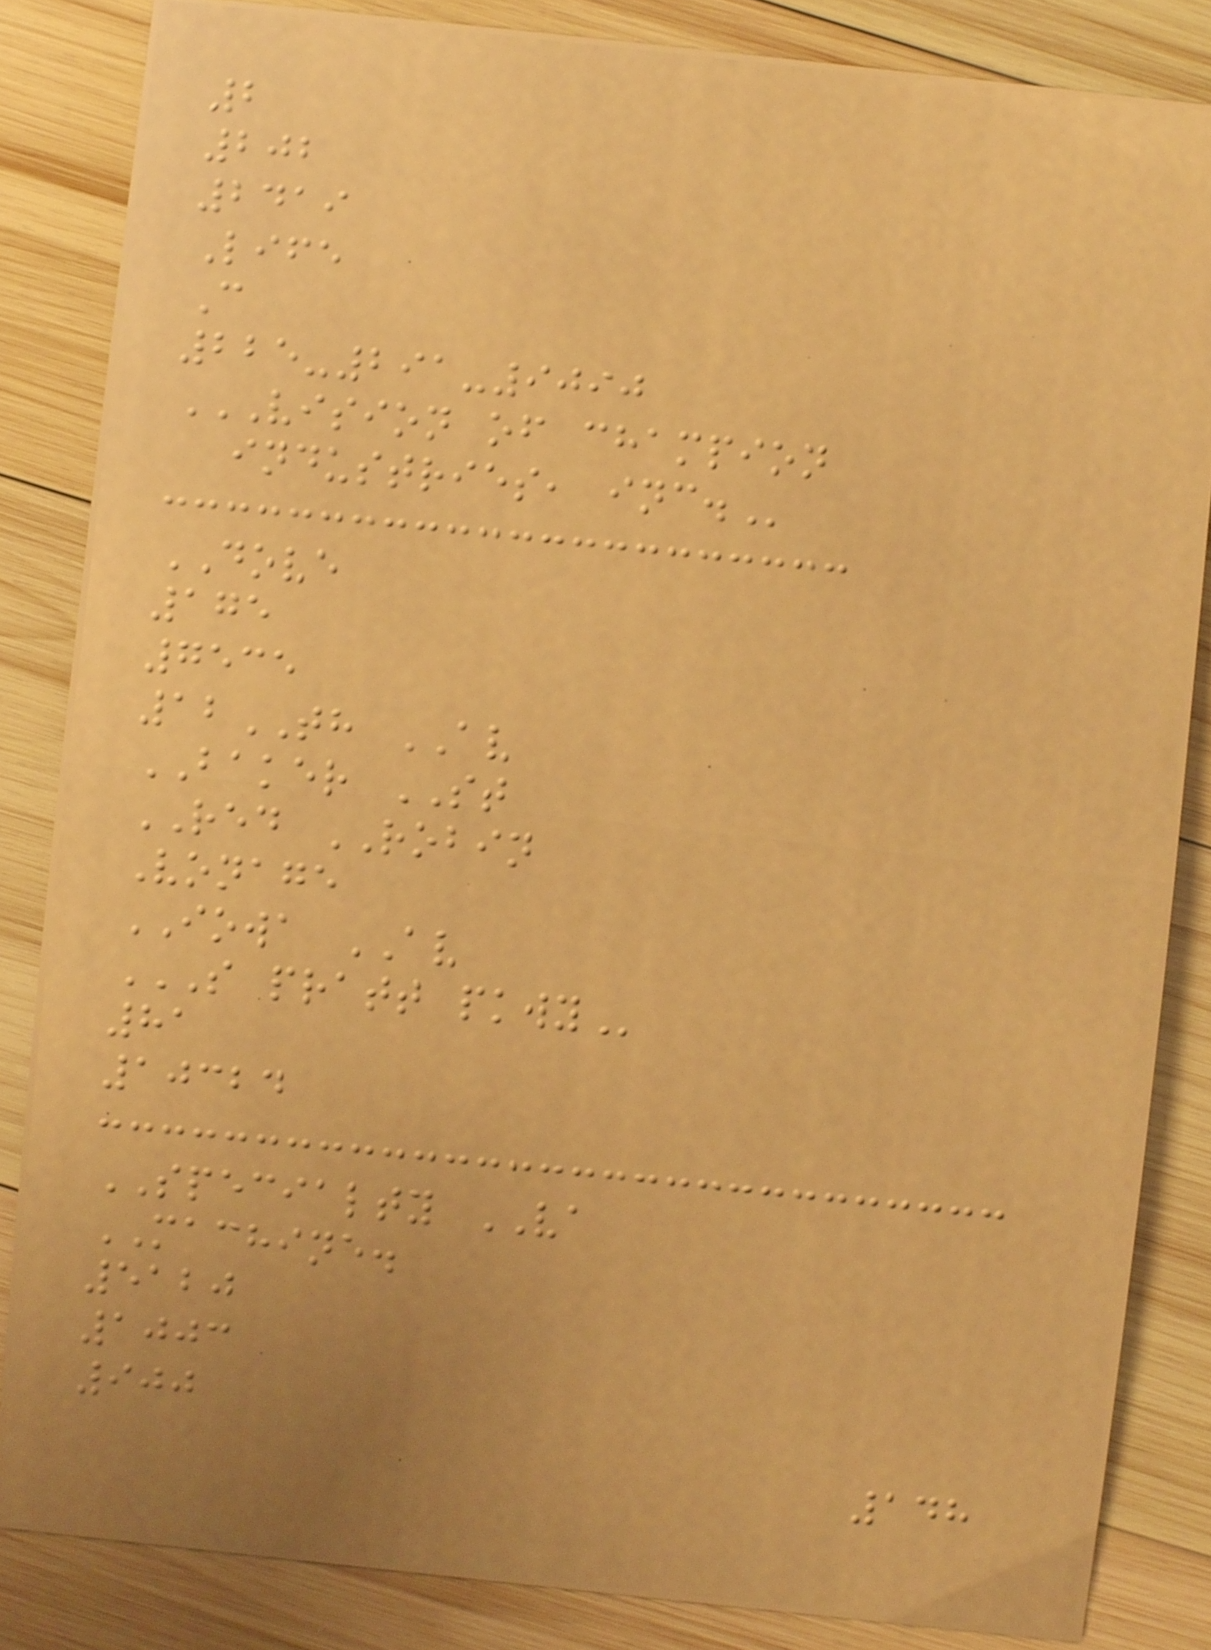2
202
2419
Life
C
225-291-9090
VISION OF CHAMPION
INDUSTRIES, INC.
DOVE
175
7535
12TH AV
BAKER ST
RED ROBIN
Vonage
IOWA AV
S PRATT PKWY
81
10324
SPECIALTY VA
MACHINE.
5120
1003
900
148
